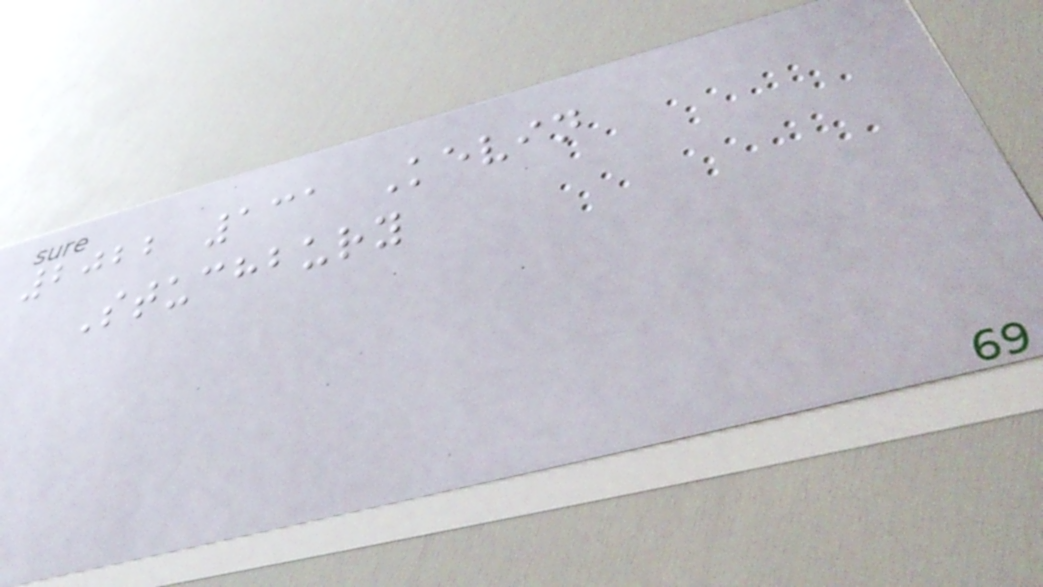2022 131 Kevin
Stuchbury
